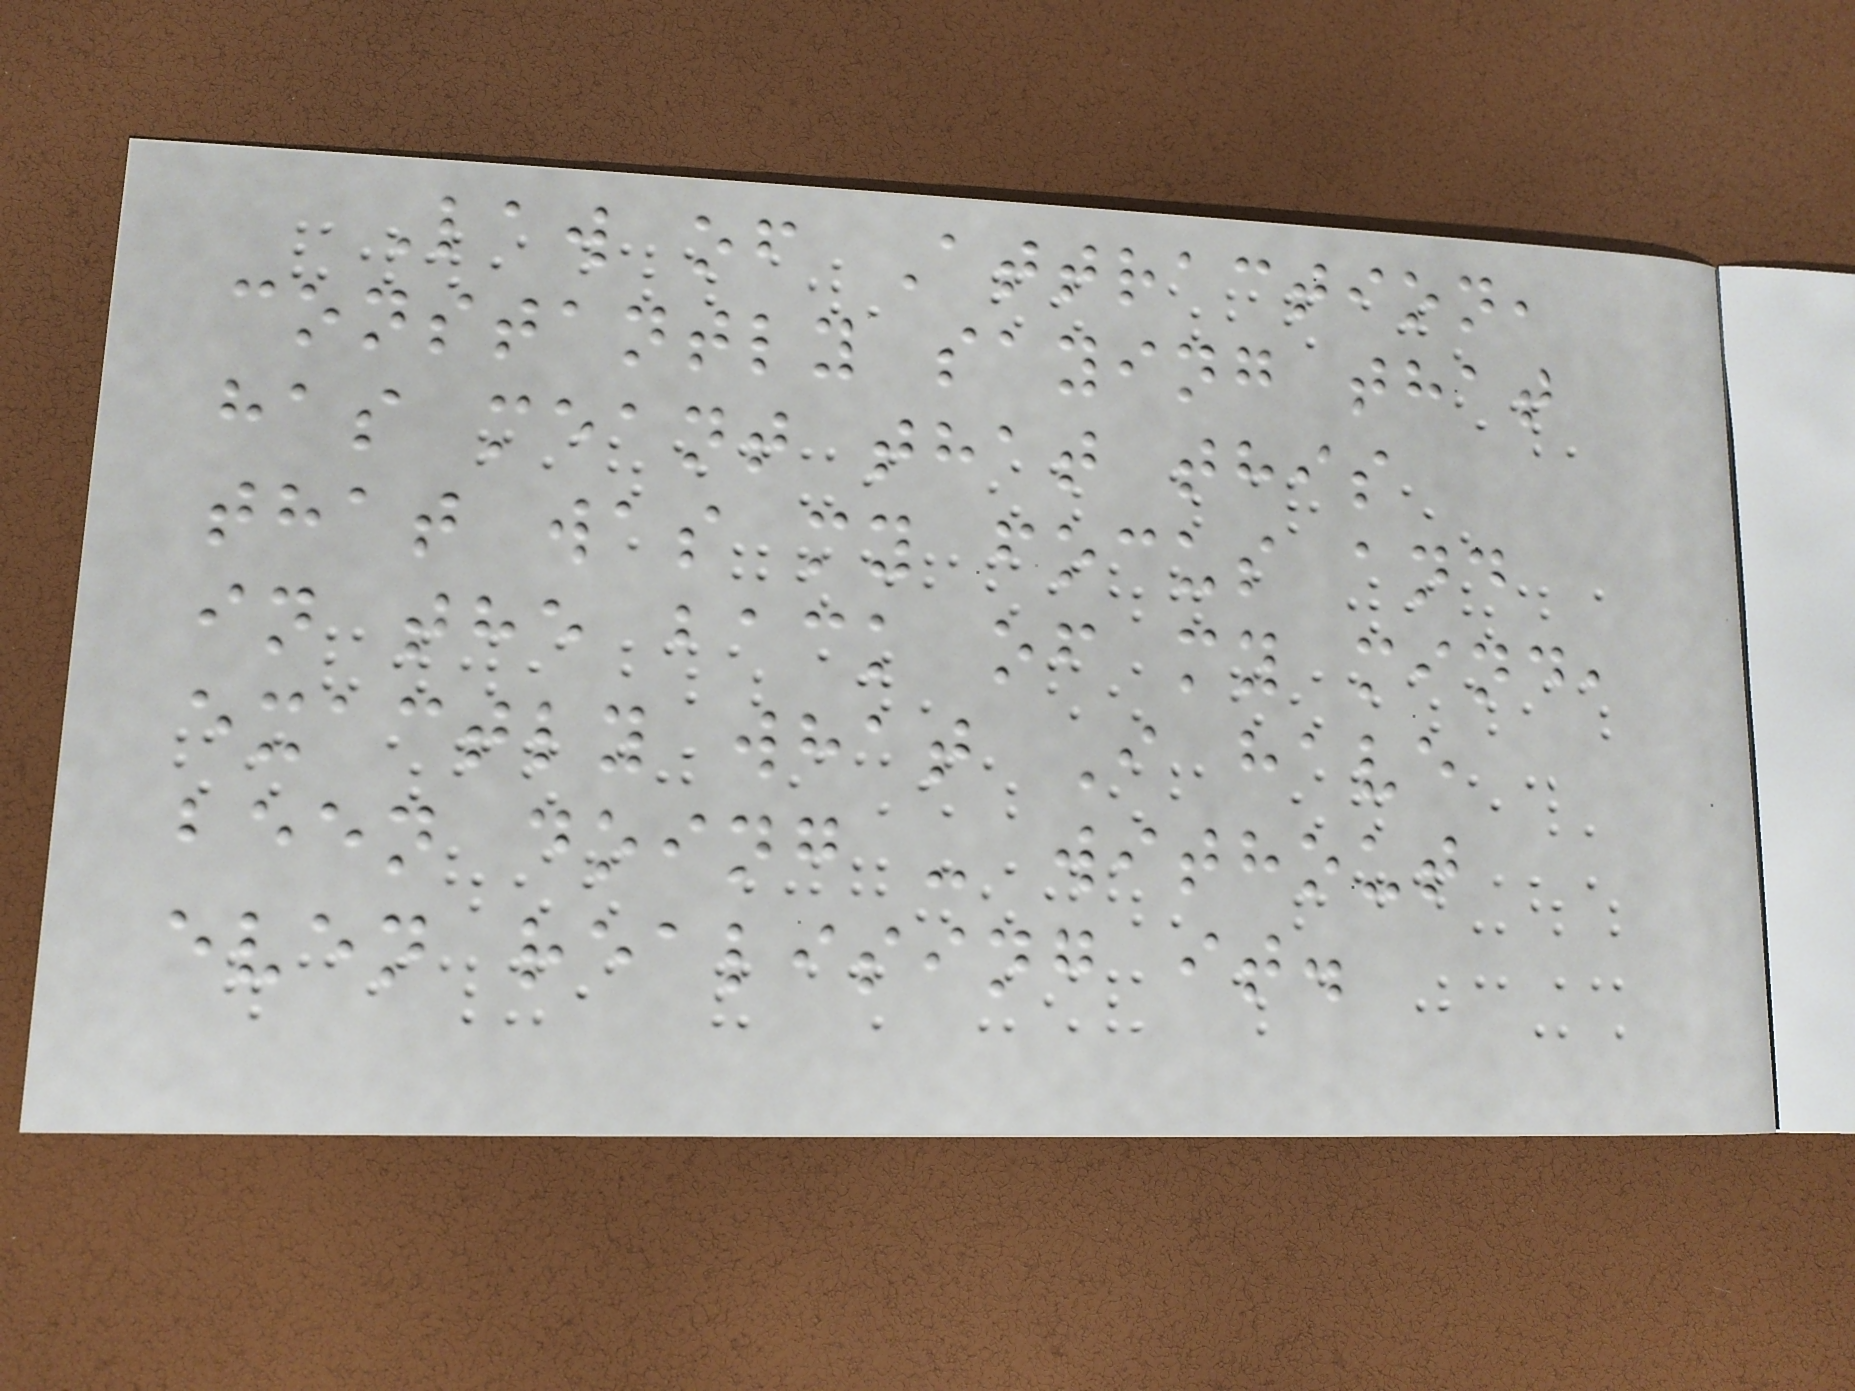Law of Attraction,
constantly saying that
has meant that this
that was my focus and
in the back of my mind,
exactly what I have
been doing - without
even realising it.
